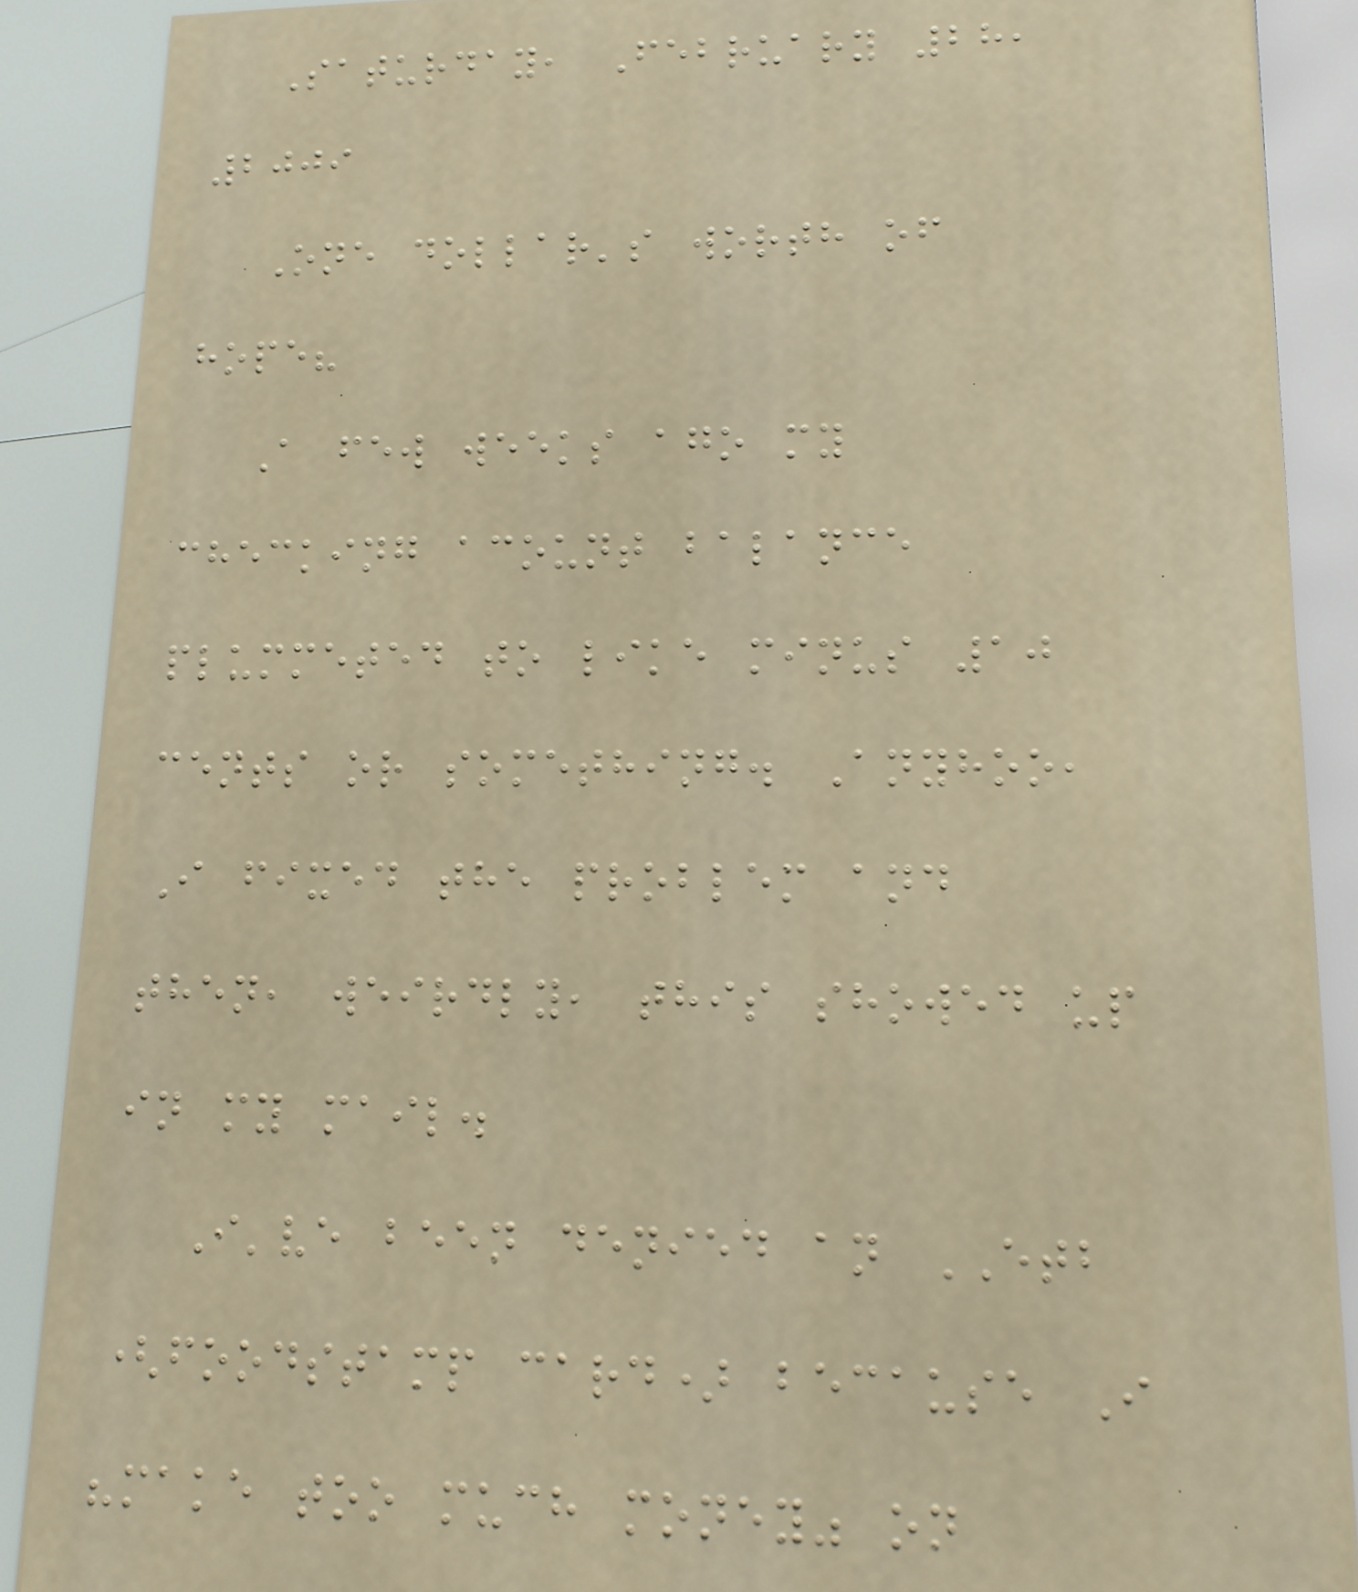Saturday, February 28,
2009
One dollar's worth of
hope?
A few weeks ago my
checking acount balance
plummeted to like minus 10
cents or something. Anyhoo,
I fixed the problem and
then, weirdly, this showed up
in my mail.
I've been denied an ETB
(foodstamp card) because I
"make too much money" on
